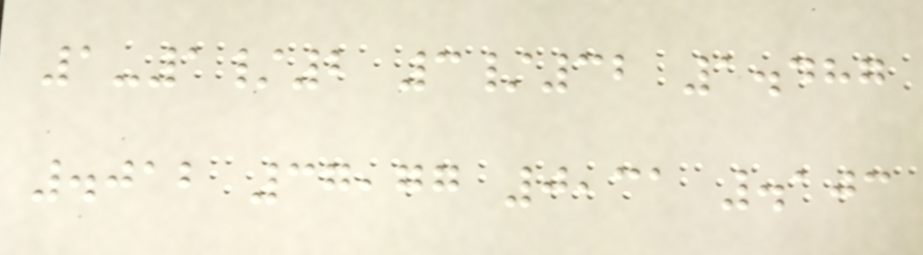1-1/2 3/32 1.487
.012 37,77 0,31 .103
